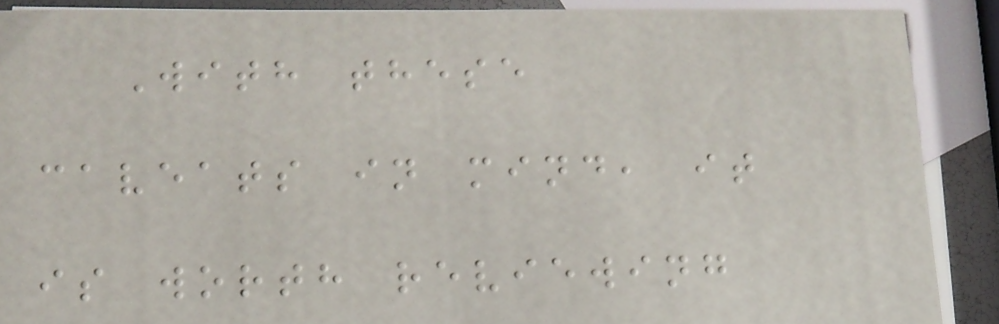With these
caveats in mind, it
is worth reviewing
